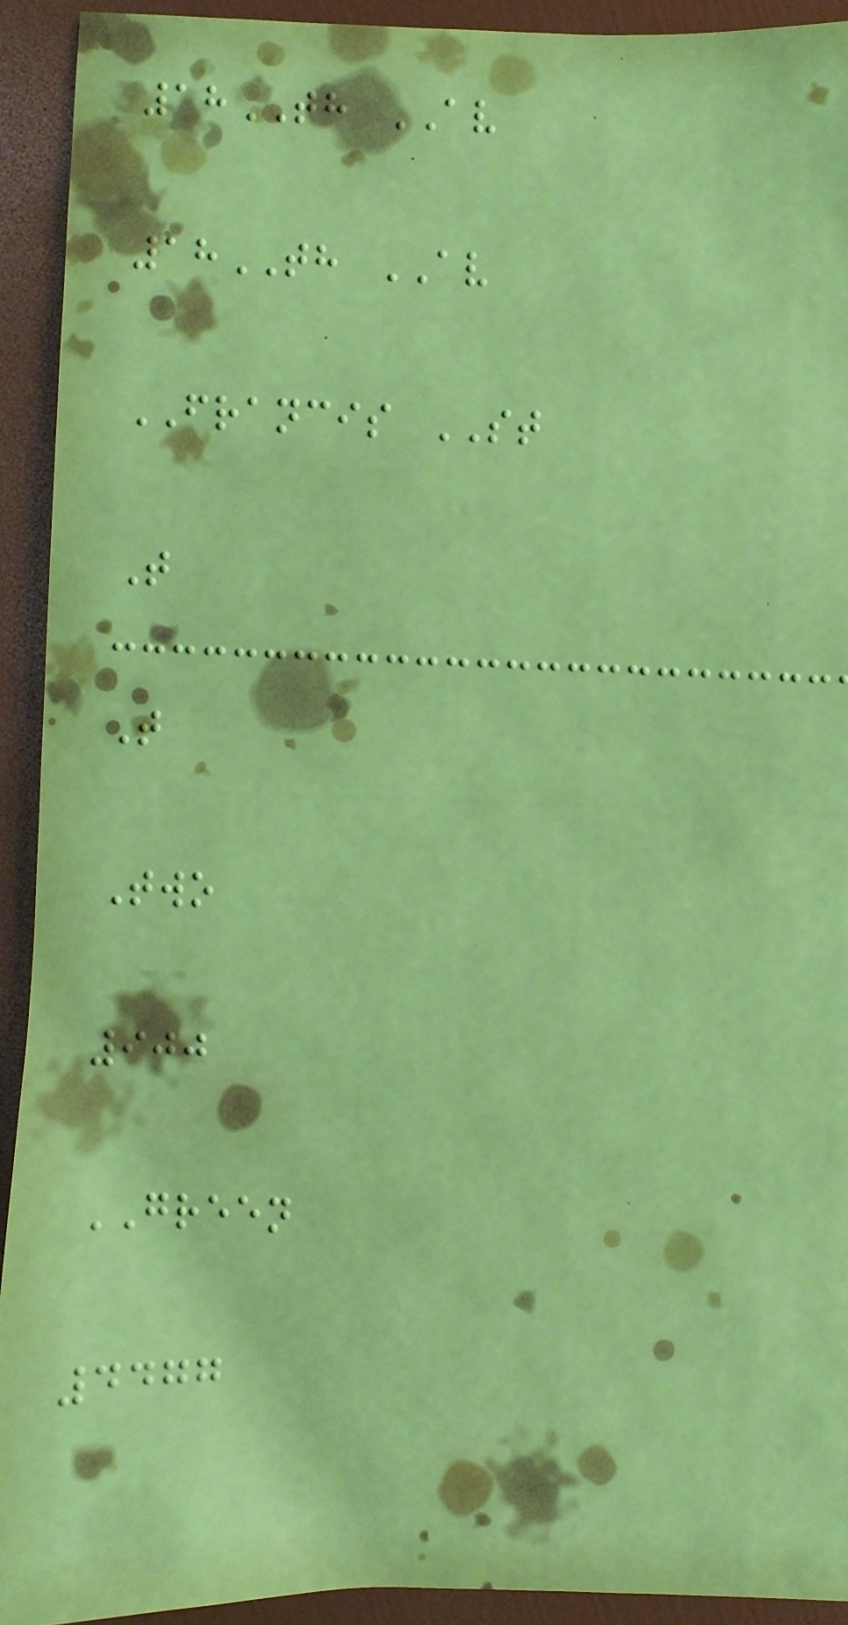18TH AV
18TH AV
FRANCIS ST
T
T
Two
900
GREEN
4477
